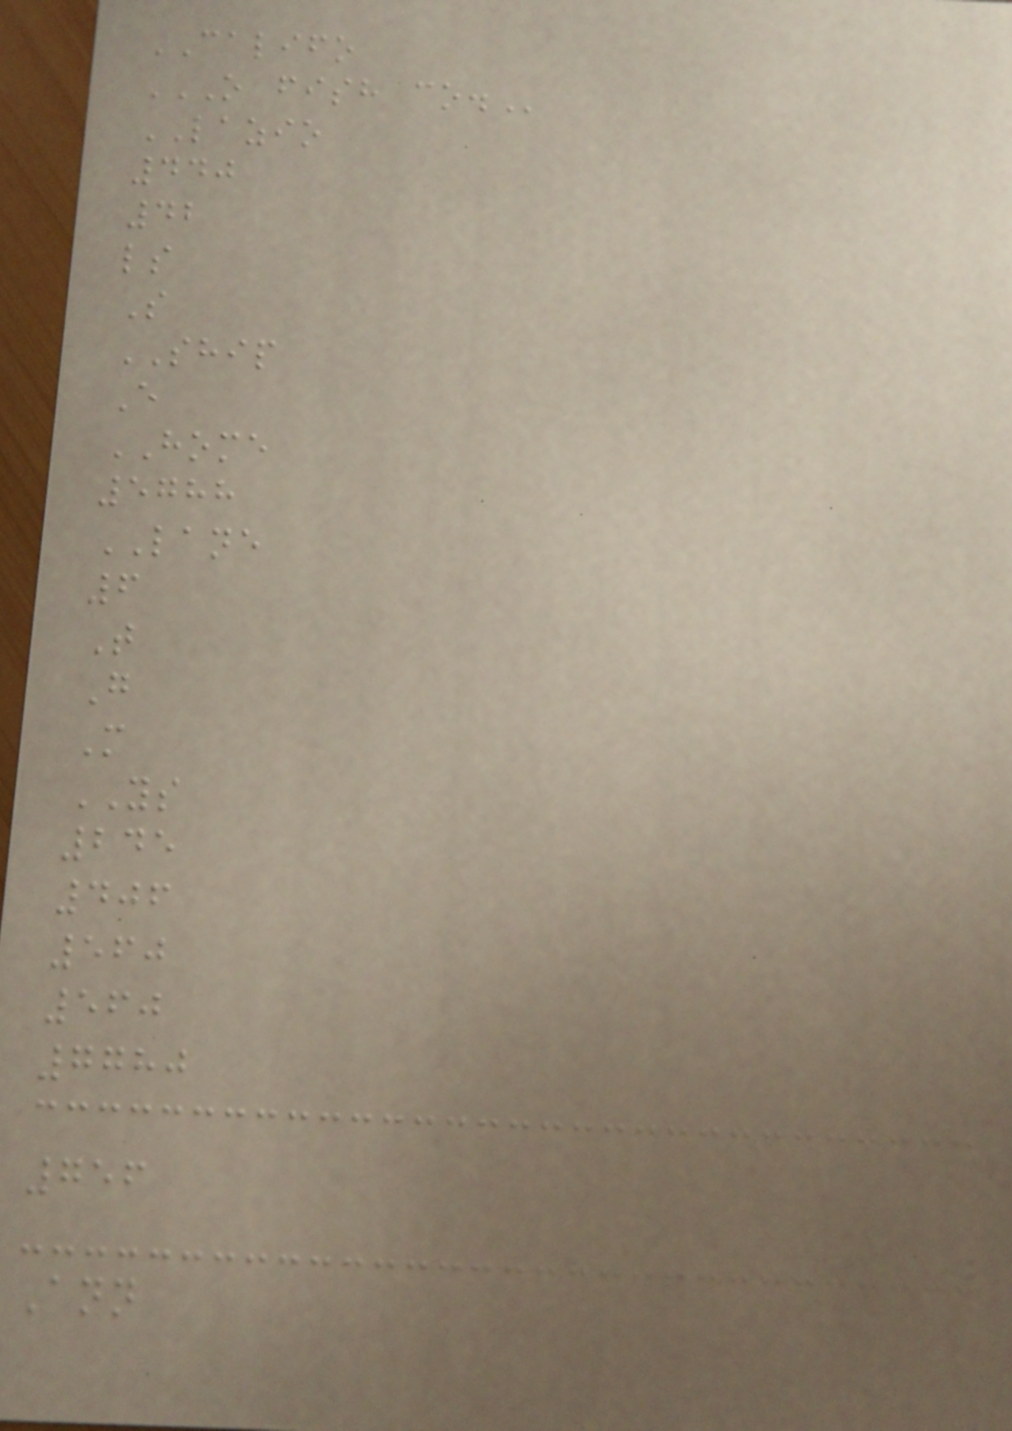CALIFO
O FISH CO.
LAZIO
440
42
ls
S
SHIP
E
HOME
5788
LANE
6
T
G
M
YS
245
406
560
560
7780
756
Ann
